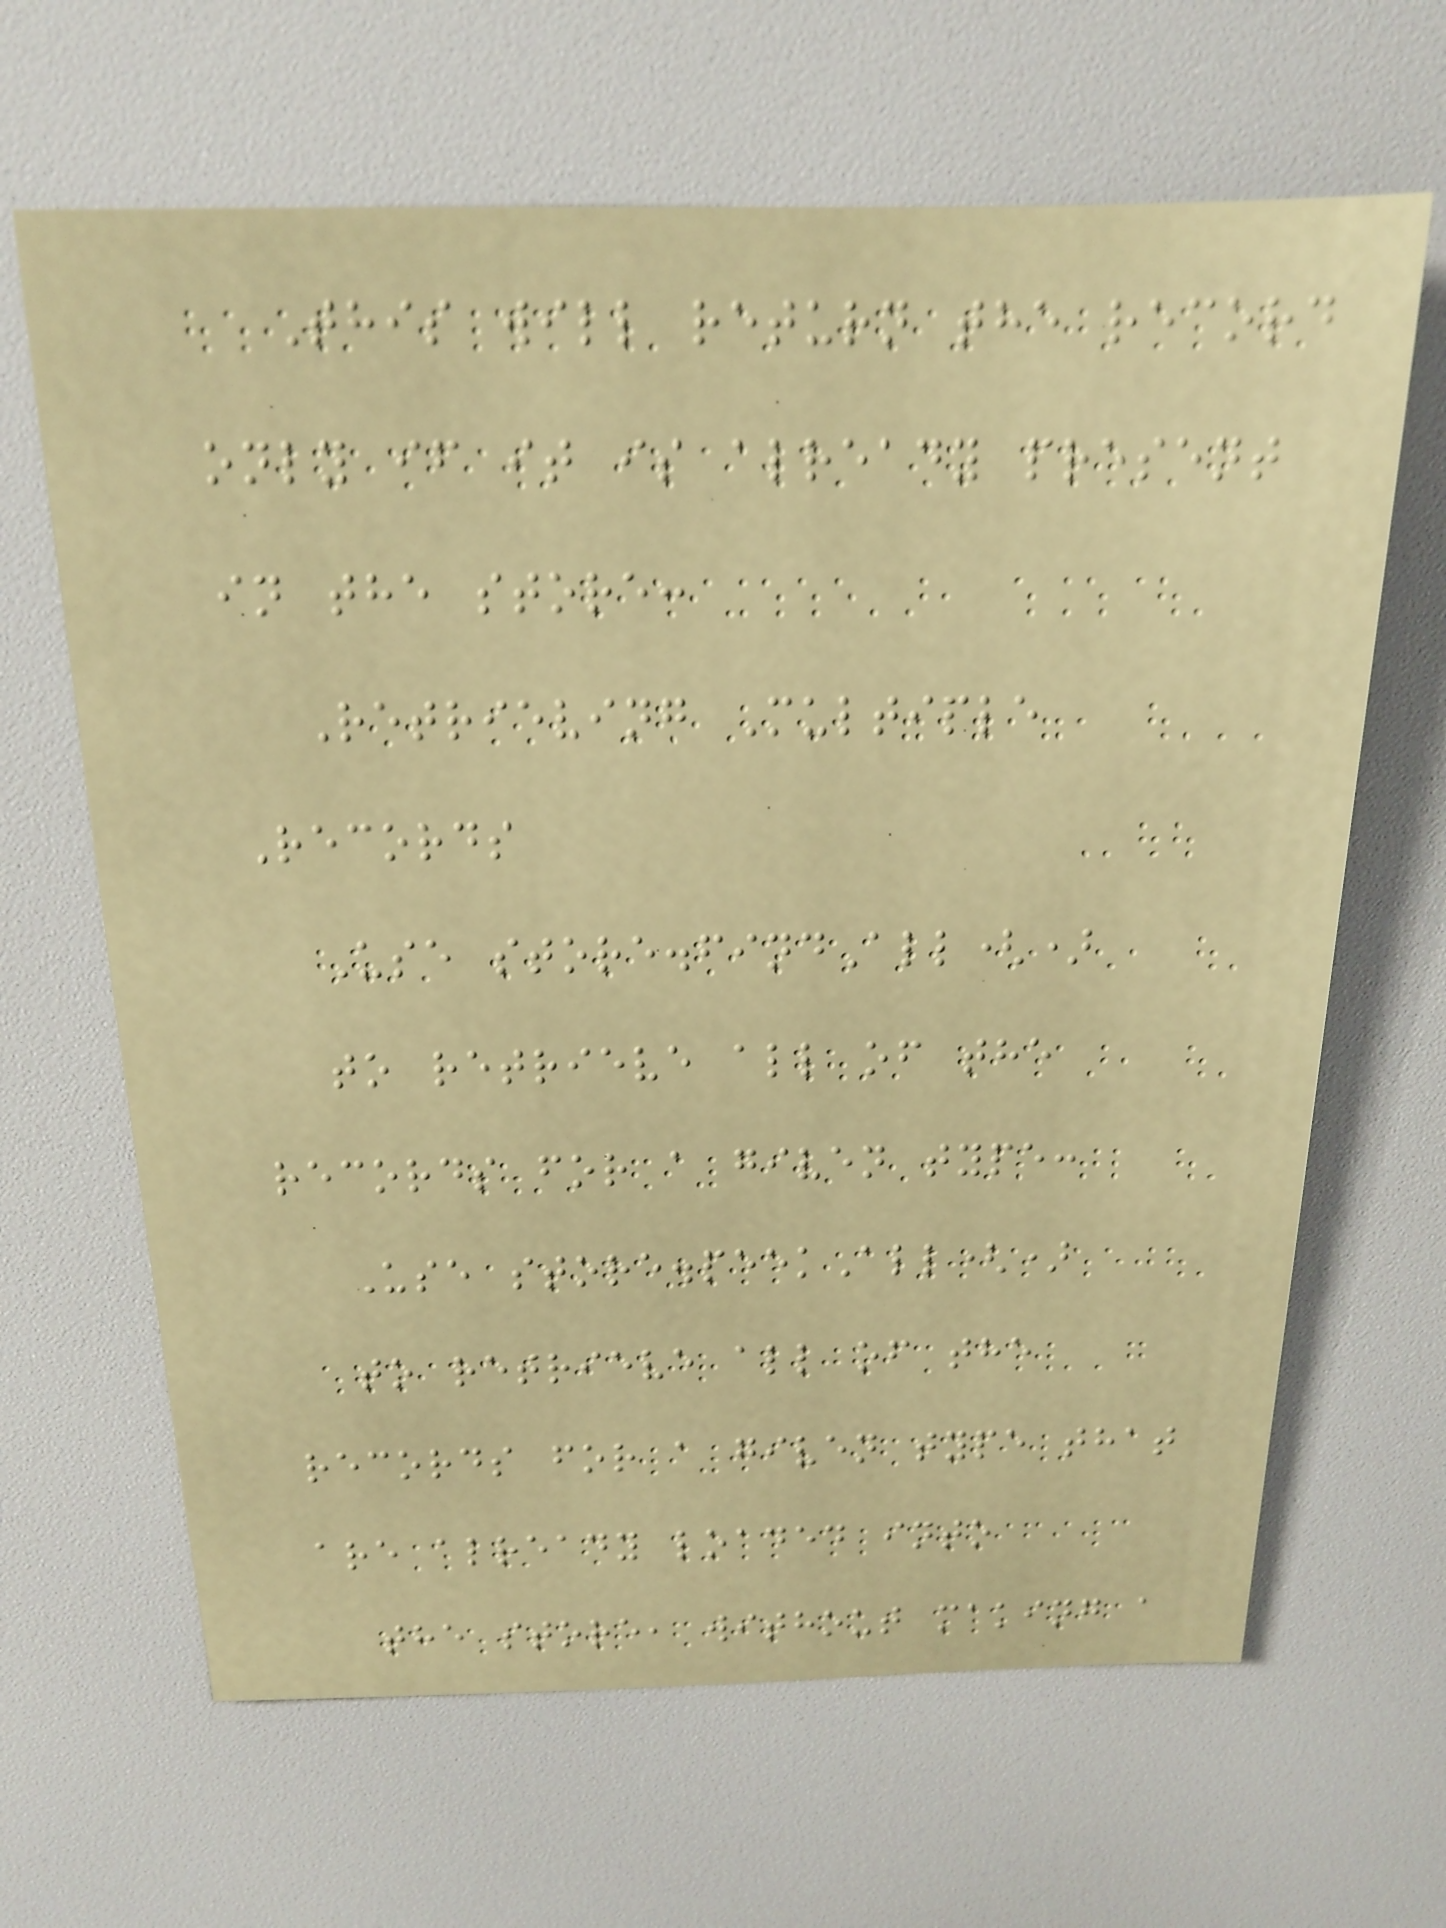This will return the record
only if it is already present
in the store:
Retrieving Multiple
Records
Use store.findAll()
to retrieve all of the
records for a given type:
Use store.peekAll()
to retrieve all of the
records for a given type that
are already loaded into
the store, without making a
